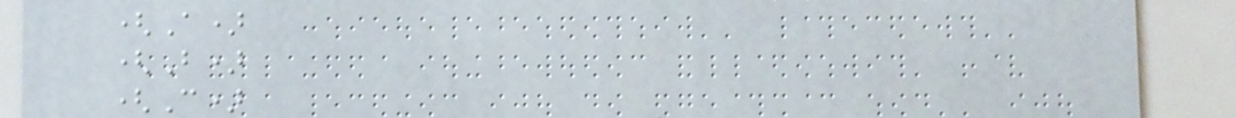(A)
(B)
(C)
